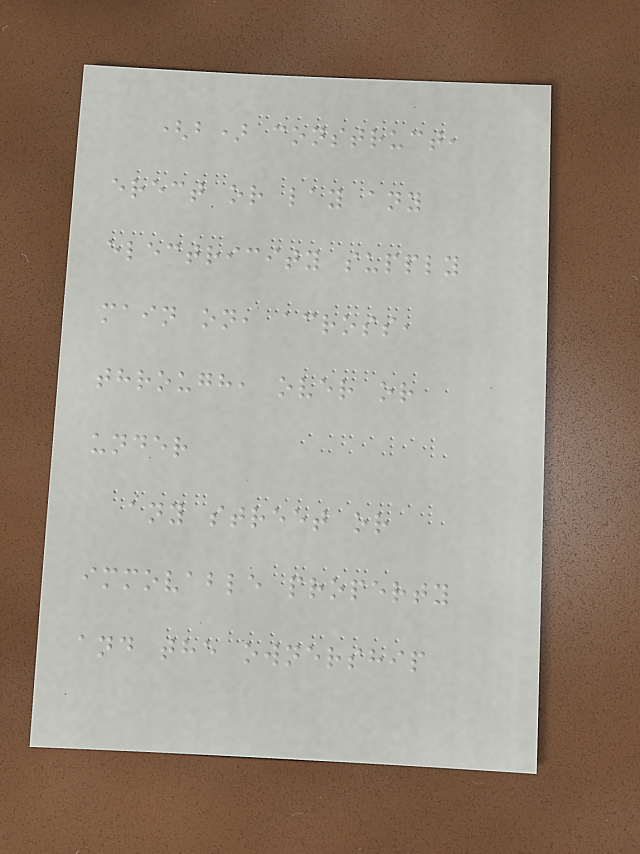(b) construct,
erect or lay any
electricity supply
main on, across,
through, over or
under
any street or
immovable property
and the ownership
